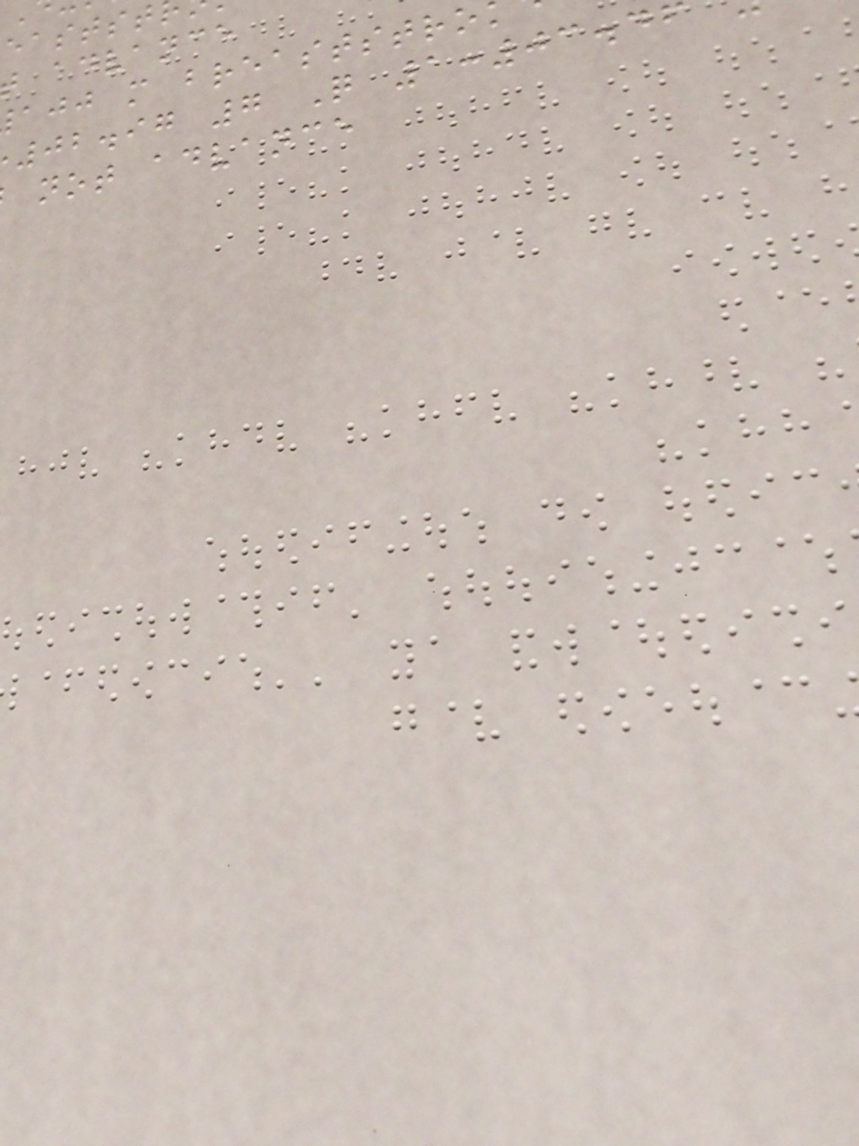advance
ajj m breaststro
02.97 7 Q 1:03.4
not advance
